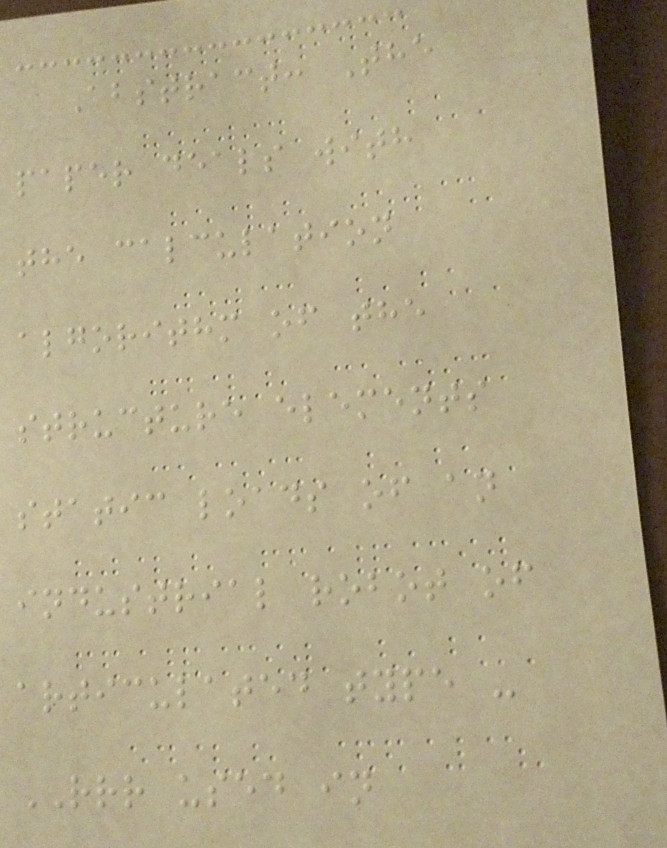Abstract: The
paper deals with
the calculation
algorithm of the
structure elements
static loads of an
industrial robot of
articulated type -
RRR used in
